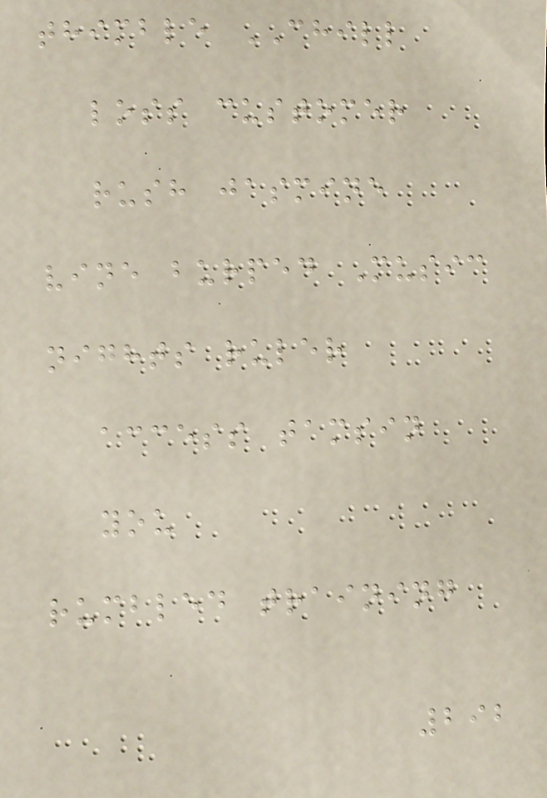thimble CHILL
loss customer
rush jasmine
vine burped Music
nights ruler
access tamsin
you
rumbled training
292
